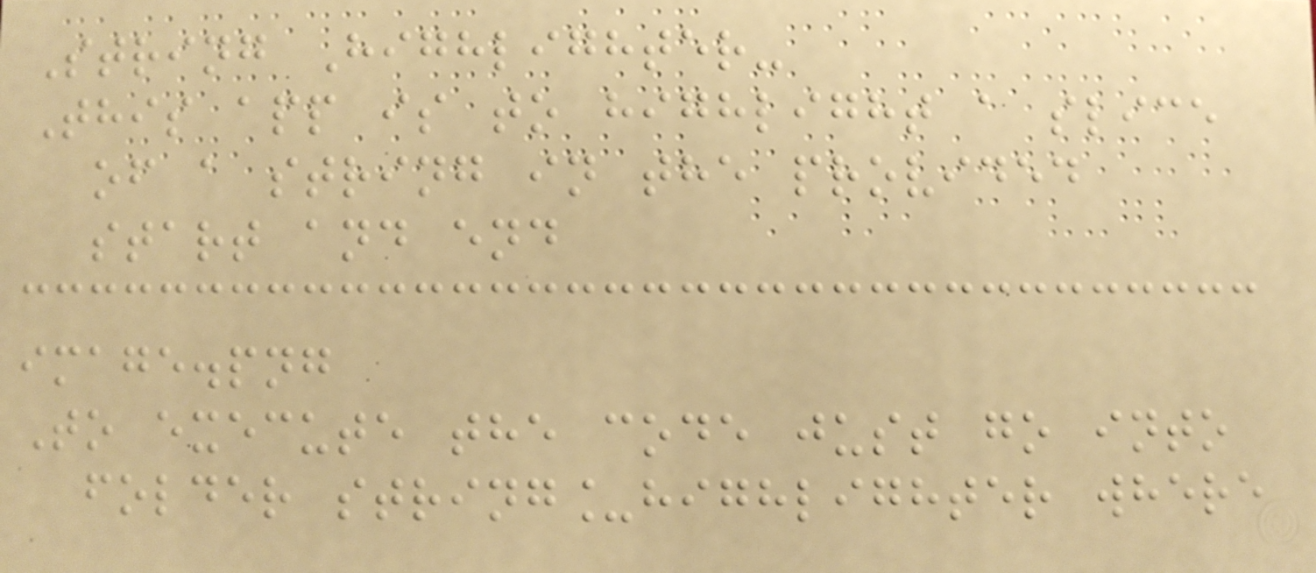String Highlighter-
This app is to highlight a slice
of a string in the provided
start and end
image.png
To execute the code just go into
folder string_highlighter where
